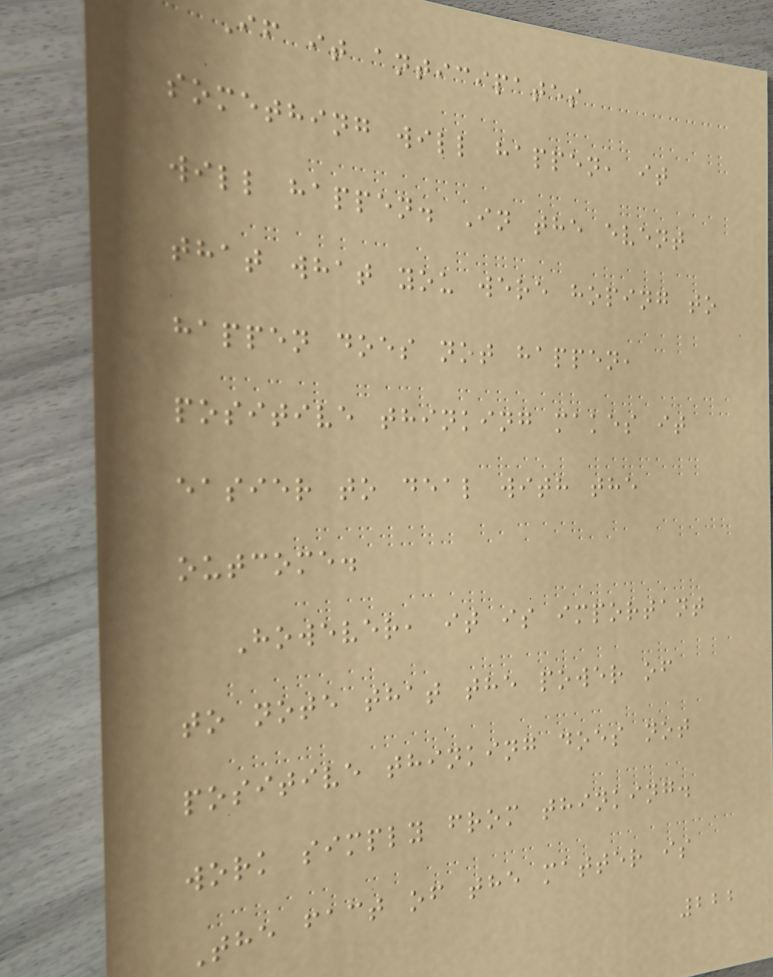If it anticipates
something will happen, it
will happen. In the event
that what you were hoping to
happen does not happen,
positive thinking makes it
easier to deal with the
outcome.
However, it is important
to note that the power of
positive thinking does not
work simply from thinking.
The fact of the matter is
222
